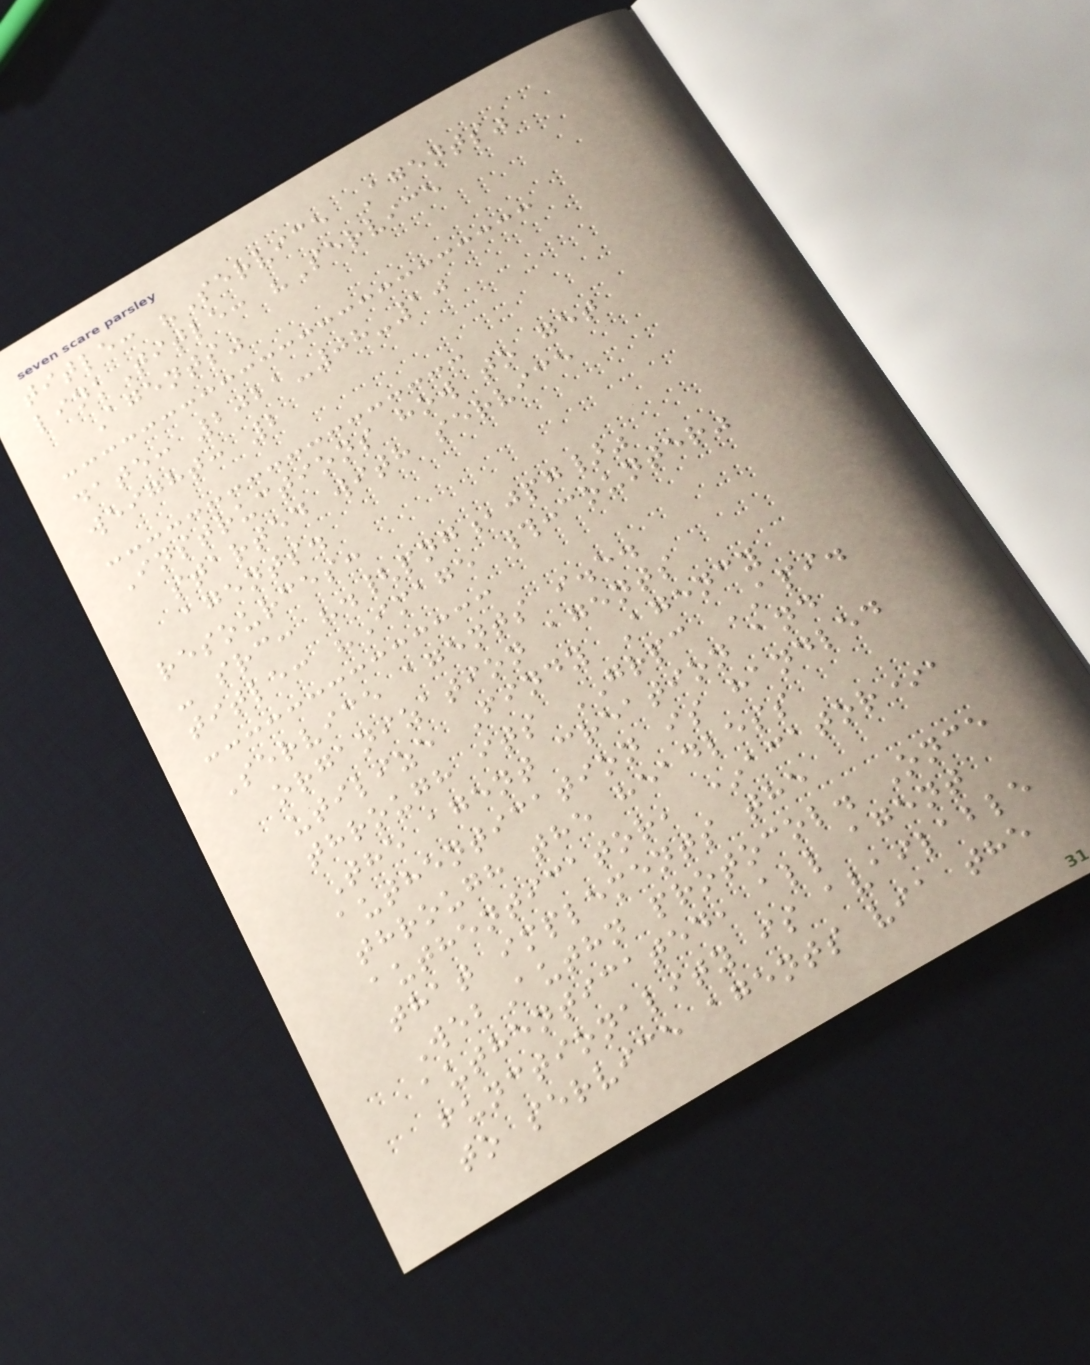title: "Service Agents"
linkTitle: "Service
Agents"
date: 2021-08-10
weight: 2
Instructions how to get
started with service
agents.
resources:
- src: ".{png,jpg}"
title: "Image #:counter"
Service agents i.e.
organization agents
utilize Findy Agency
through its GRPC API.
The agent creation and
authentication is handled
through the headless
authenticator, *acator*,
that implements the
WebAuthn protocol. Once
authenticated, all agent
functionality is available
to service agents via the
